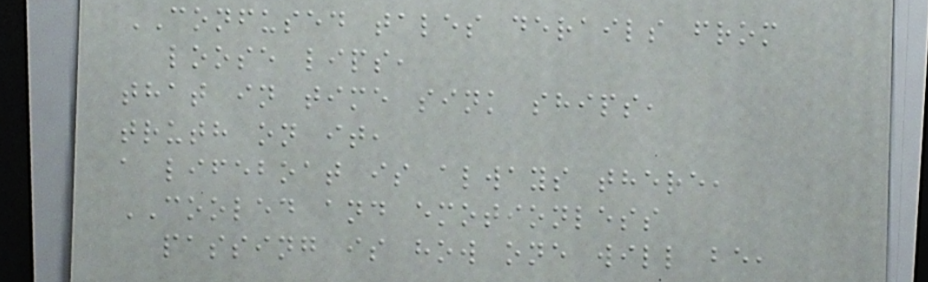CONFUSED tales derails from
loose lips,
that in time sink ships,
truth on it,
a lifeboat is always there,
COOLED and emotionless
passing is how one will be,
